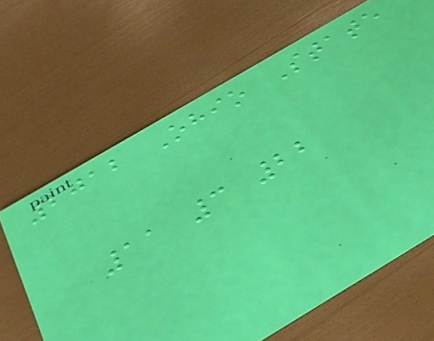2012 Ohio State
11 3 22
